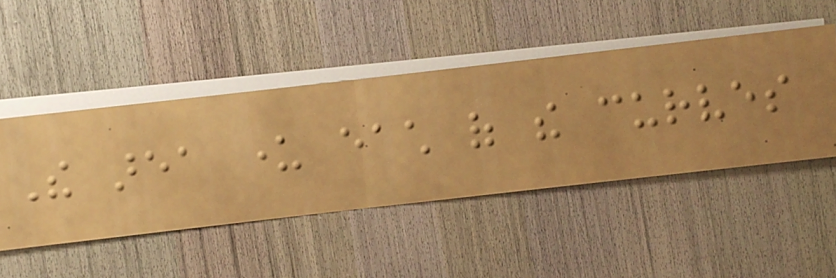The area under each of the curves
